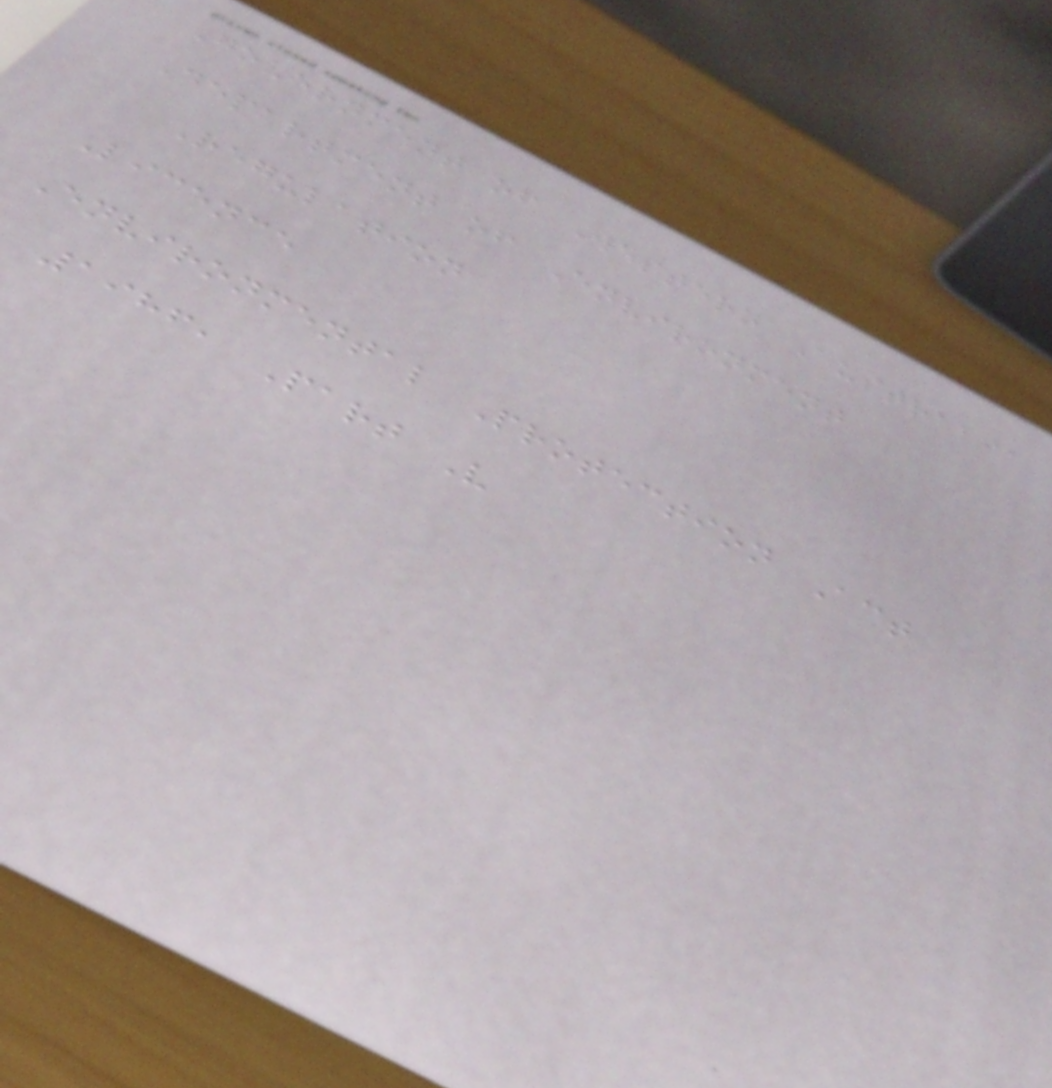Government of Western Australia
Department of Environment
Regulation
Licence
Environmental Protection Act
1986, Part V
